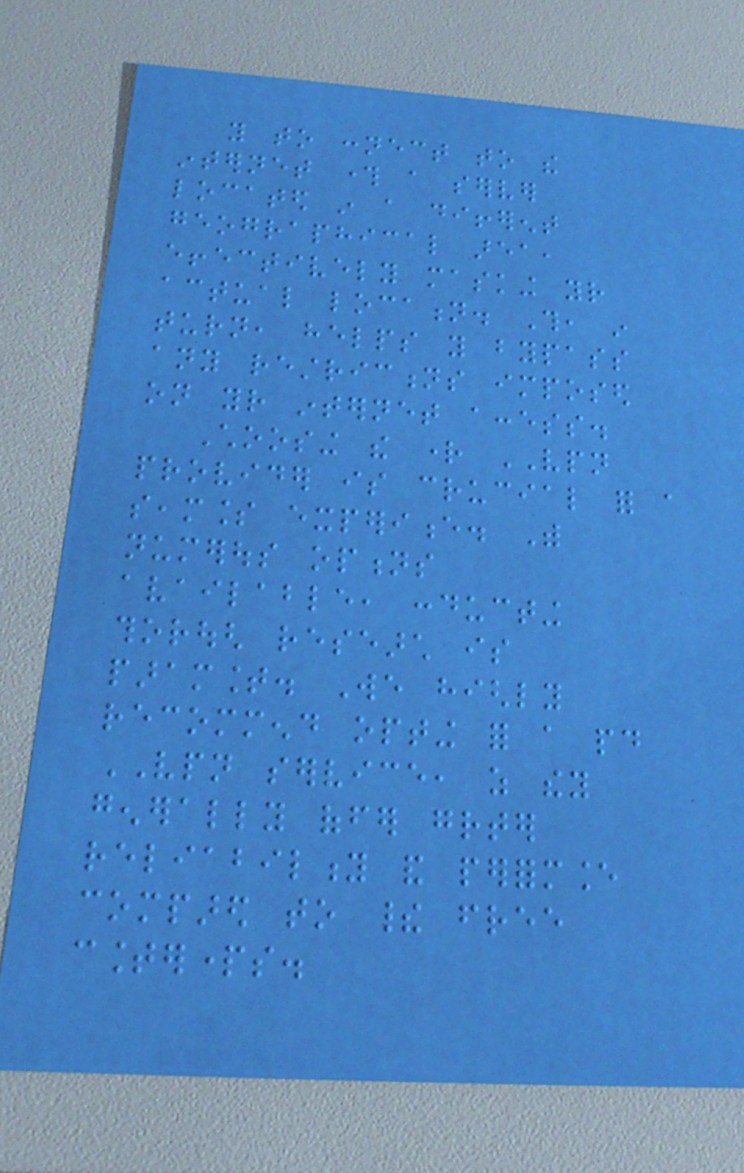you to connect to the
internet through a server
located in a different
geographical area,
effectively masking your
actual location. This, in
turn, helps you bypass
any restrictions imposed
on your internet access.
Choosing the right VPN
provider is crucial for a
seamless experience. With
numerous options
available, conducting
thorough research is
paramount. We highly
recommend opting for a paid
VPN service, as they
generally offer greater
reliability and performance
compared to their free
counterparts.
